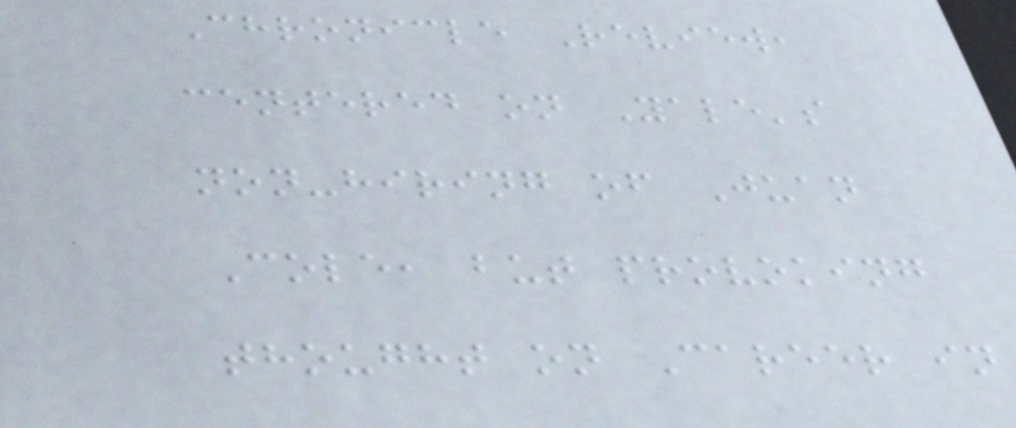Chronicle Review,
centered on Yale's
non-hiring of Juan
Cole, but provoking
thought on Career in
